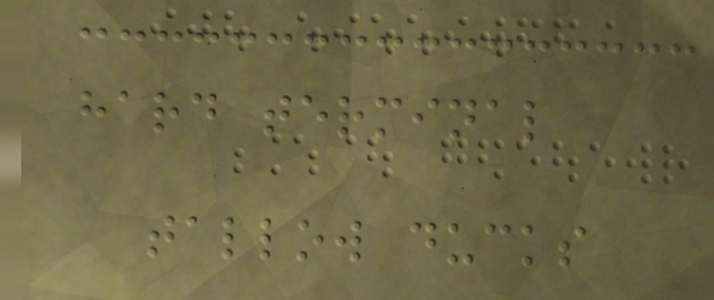hard terminal
tallow ducks
